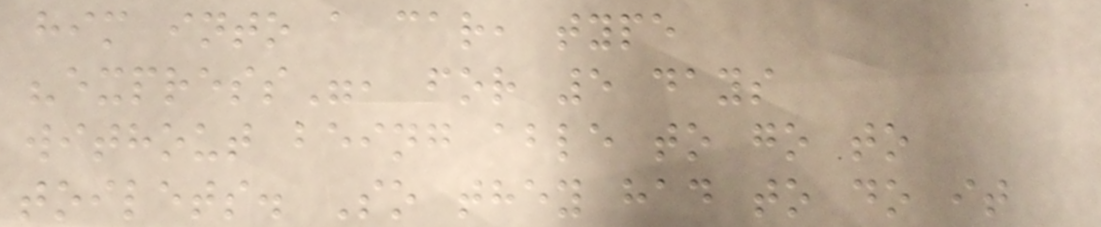him into a car, type
"express", for 5 days
without being able to go to
toilets. So they had to do it
